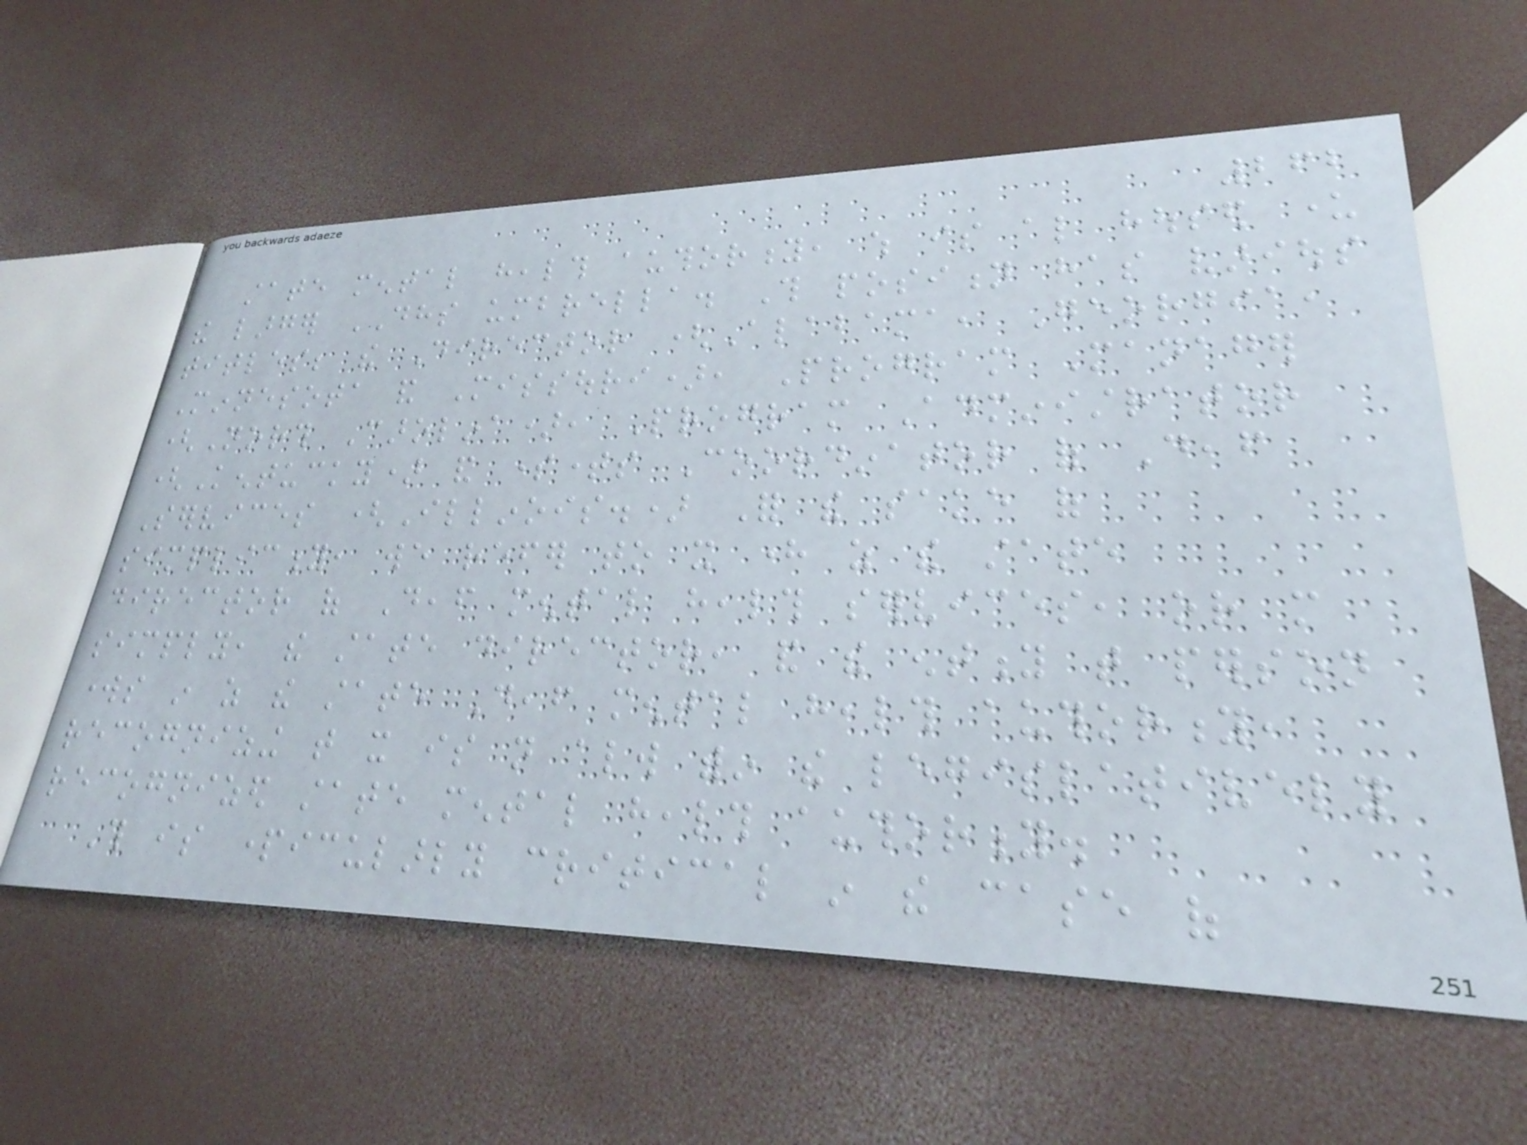262
state mental health authority, which is also housed under
the larger DHS umbrella. This position has various
titles; the Director (Alabama, Georgia,
Minnesota and Missouri), Program Manager
(North Carolina), Program Administrator
(Kentucky) and sometimes Coordinator of Deaf
Services (Illinois.) For the sake of
simplicity, we refer to it here as the state
director of Deaf mental health services, or more
simply, the state director, and the entity that person
works in as the state Deaf mental health authority,
recognizing that it is not always within the legislatively
recognized state mental health authority.
This is particularly critical in the case of
